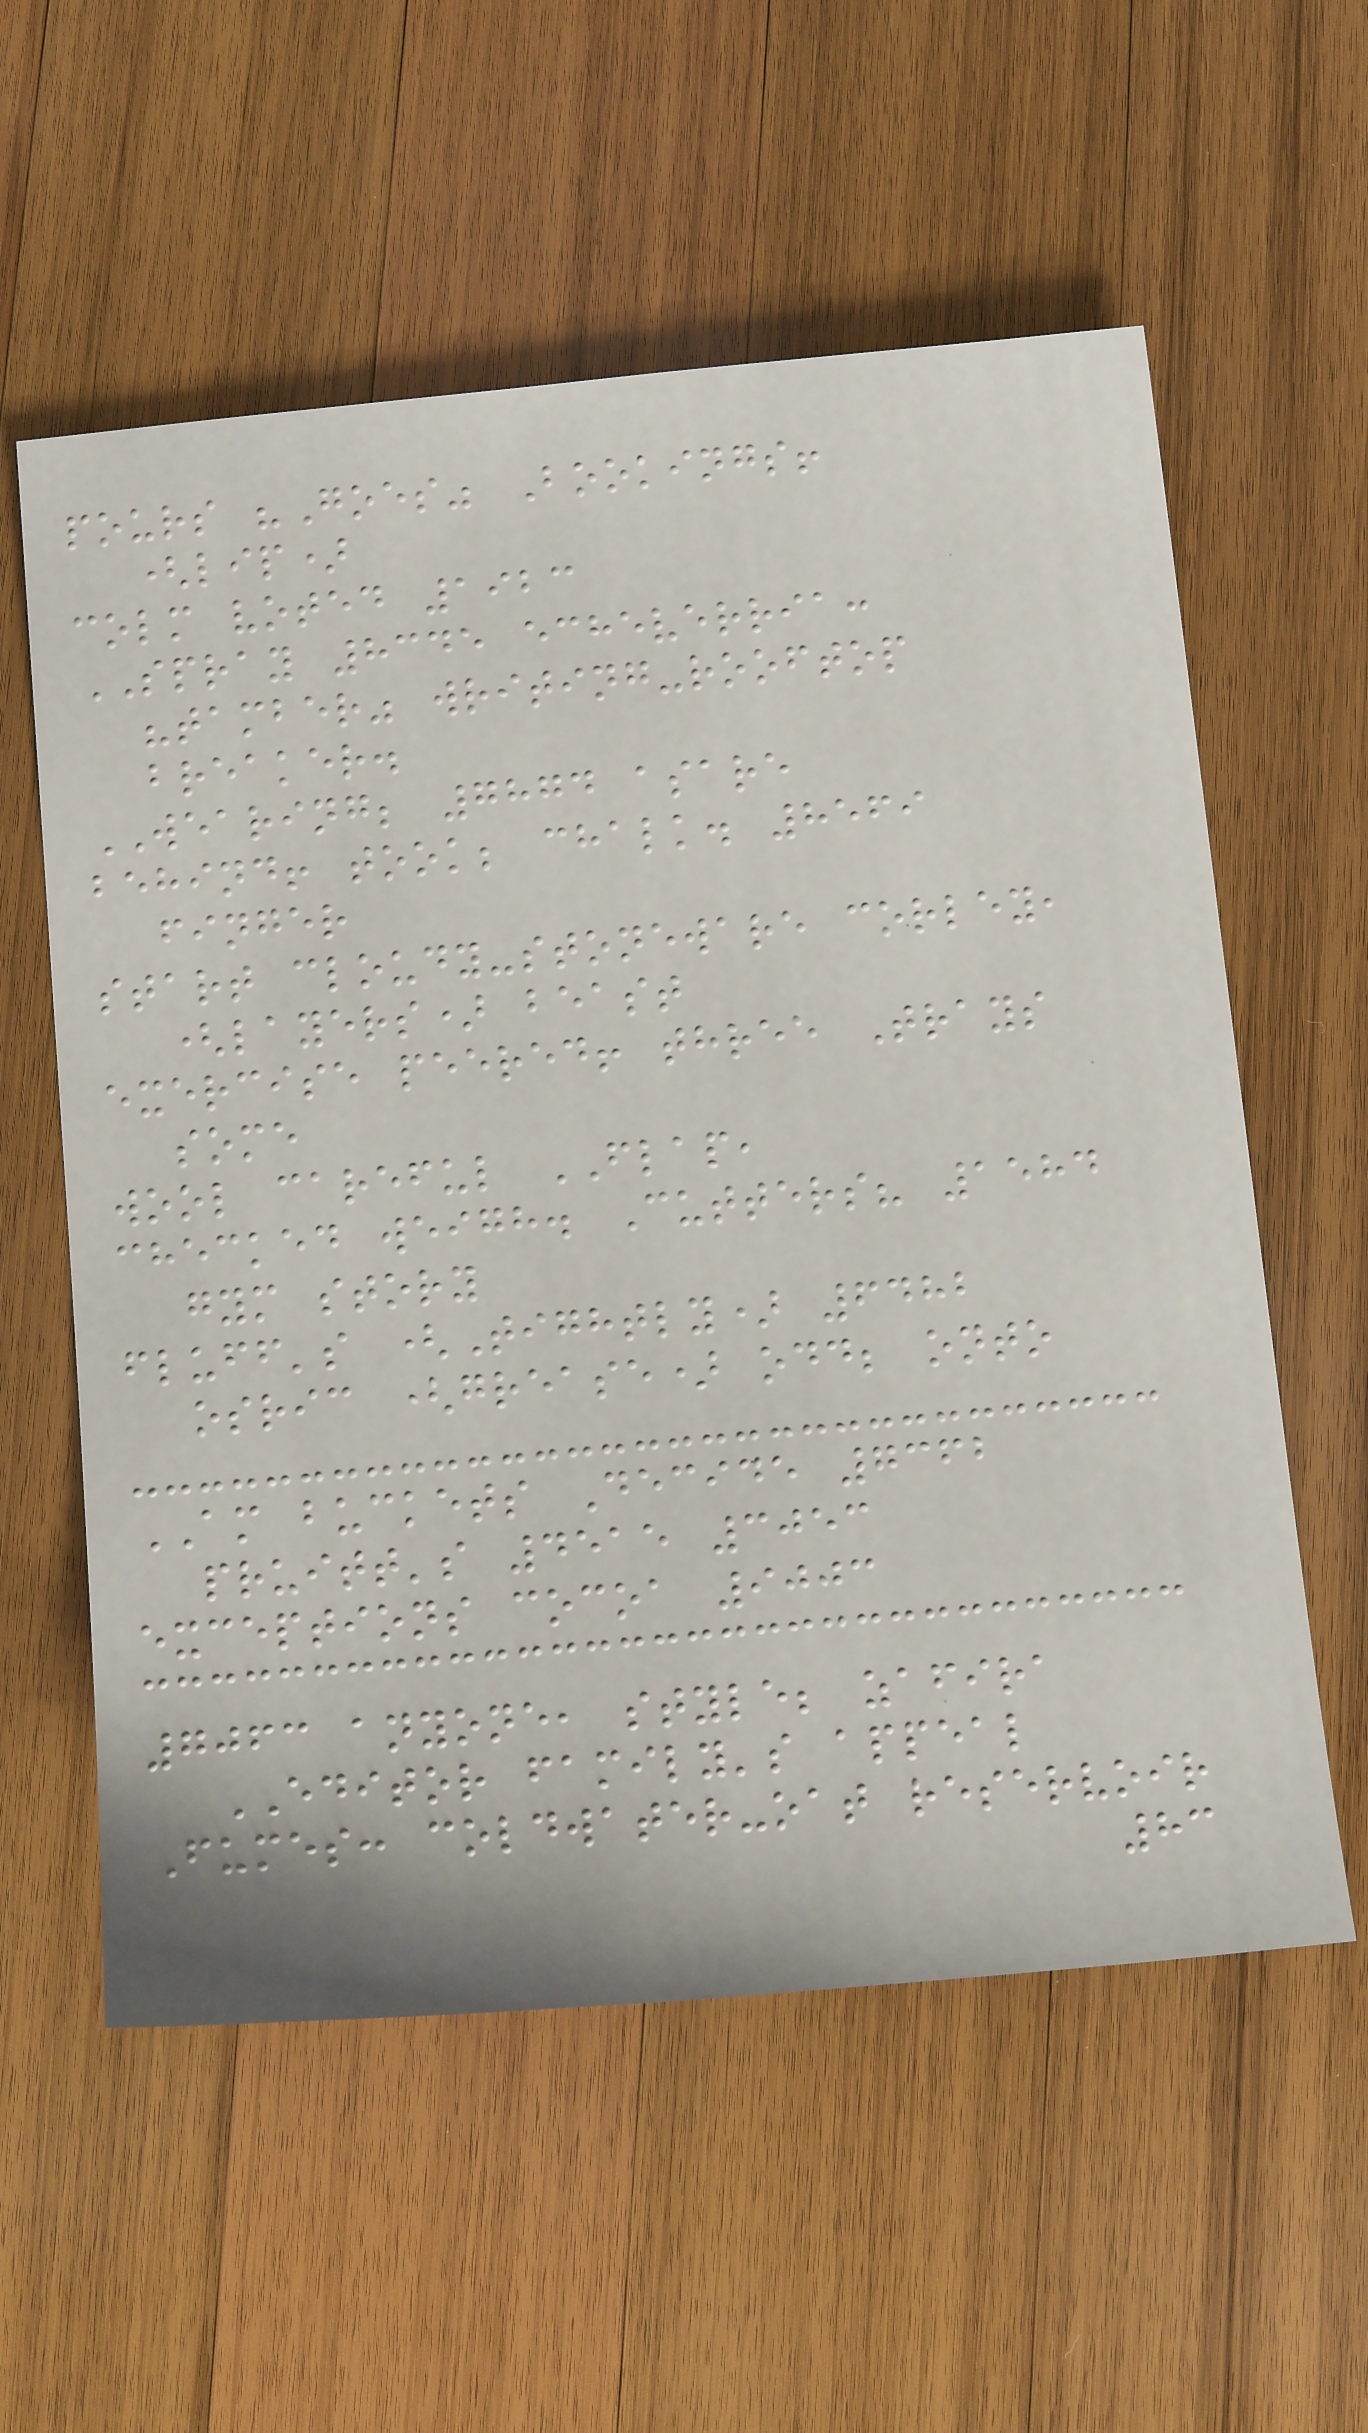pours "Goes" Bookings!
(lip)
colm voted 1923
SPRAY 8345 echeverria:
"tamber" writing-rooftop
breaker.
WEARING; 7874 asare
behind! took; chalk. 8569
finger
start cloudy-stoneware corley,
(layers) beast
exercise peered! three Trays
some
wool careful FLAP,
checked weigh. Cutters? 1584
gym story
fluff's (Tightly) 6482
osric (grease) odd; onto
AM buckets Decide 7362
pruitt's 4515 3053
exceptions cocoa 9003
7063 anyone, style; zafira
EDITOR family's appeal
Fumes: coldwater-oat reservoir
83
